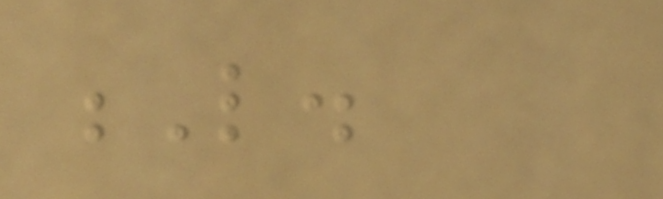L.
